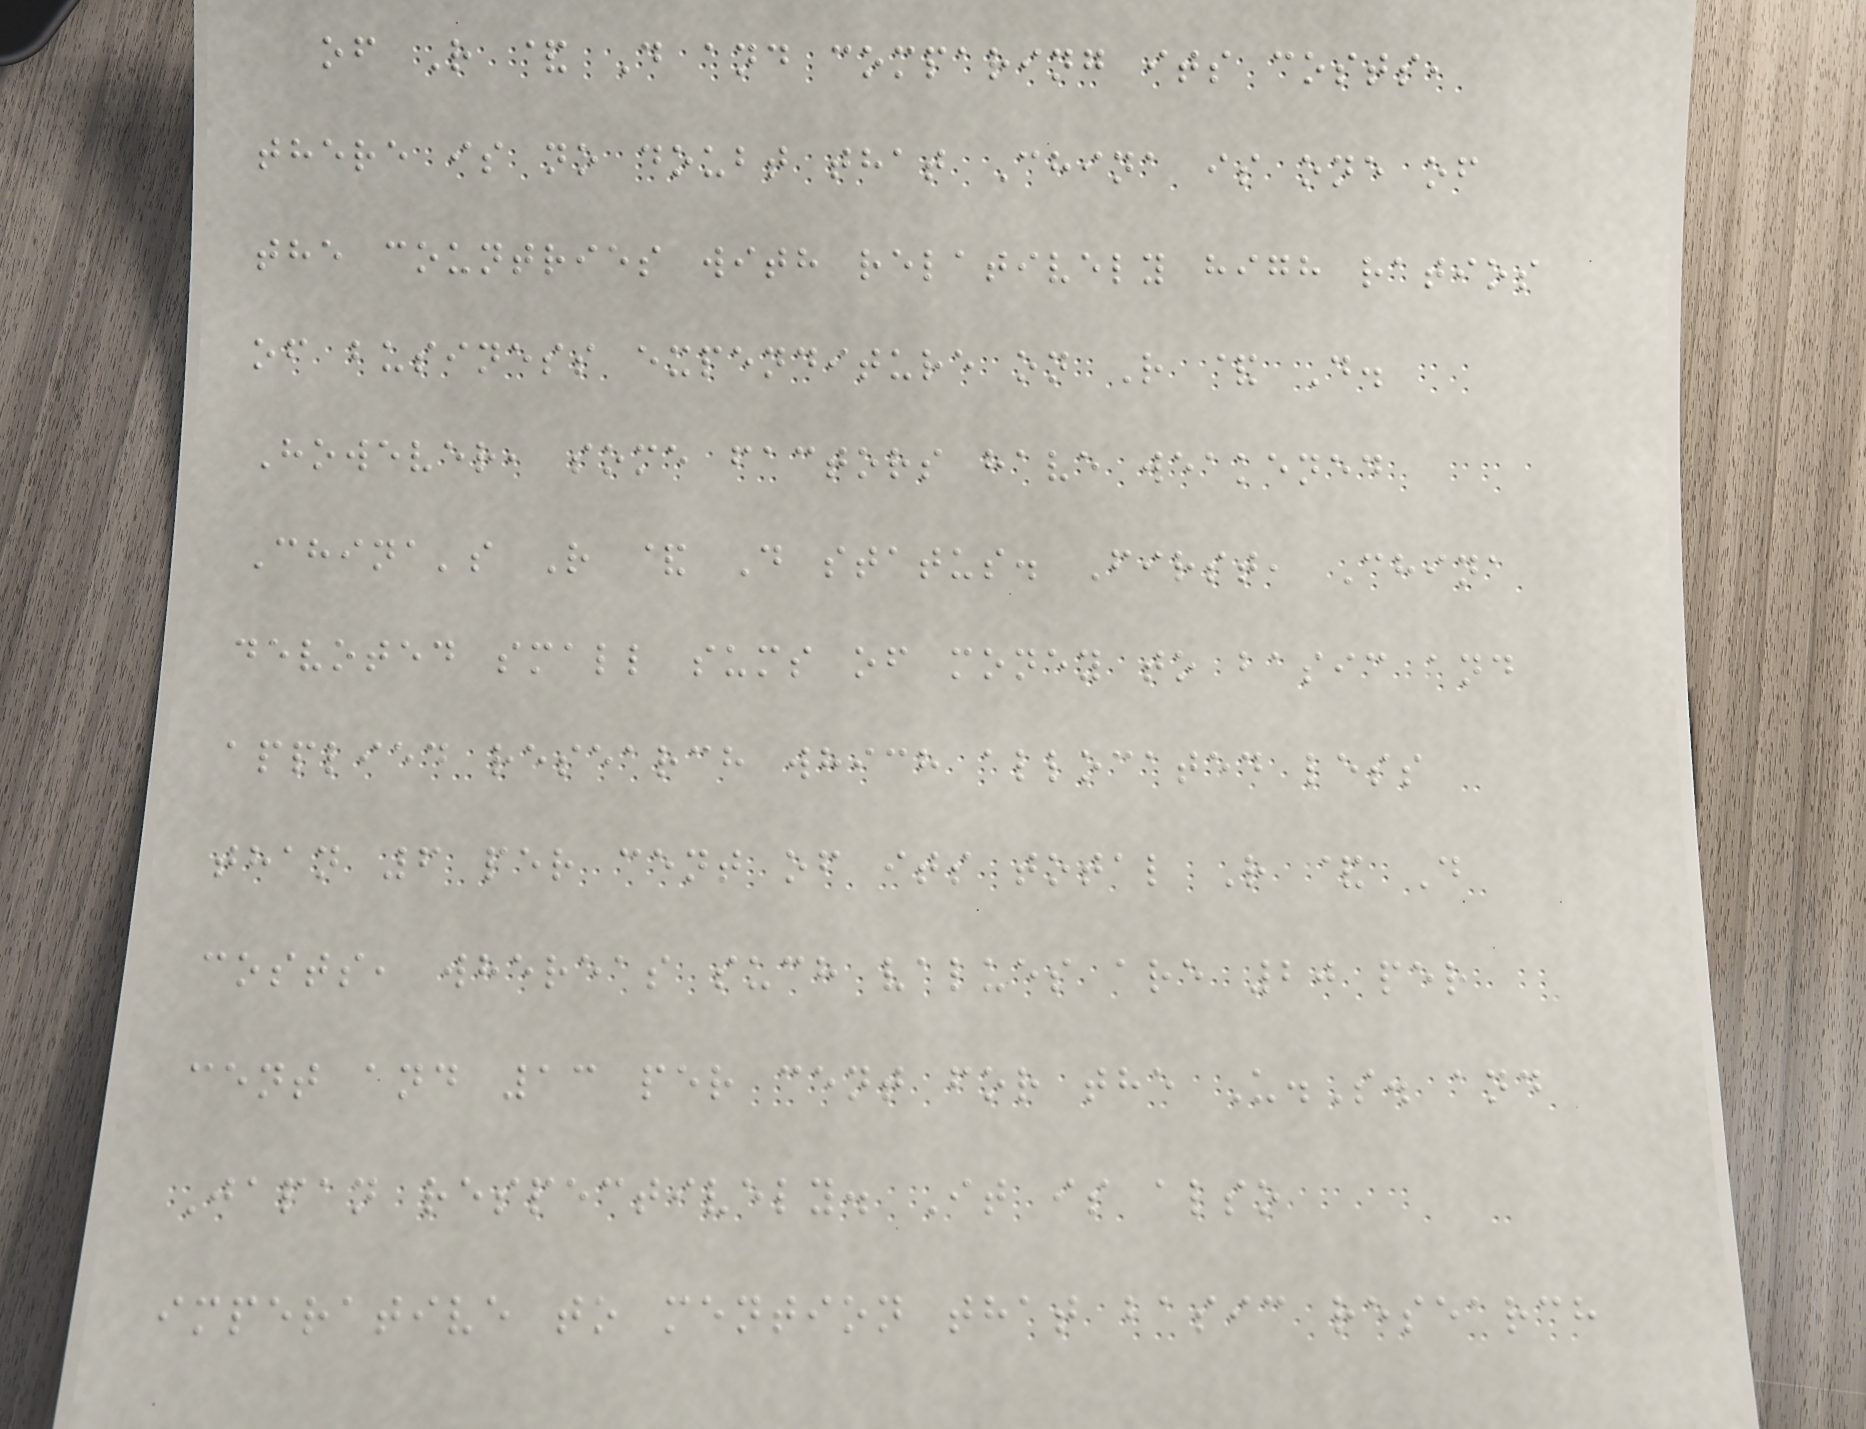of R & D and comparing its costs,
there is no doubt that China is one of
the countries with relatively high ratios
of business expenditure on R & D.
However, some factors have weakened
China's R & D status. First, China
devoted small sums of money to basic and
applied research which allocated less
than 6 per cent of its total R & D
costs, whereas such values are 20 per
cent and 13 per cent for the U.S. and
Japan respectively. It is also
imperative to mention that basic research
